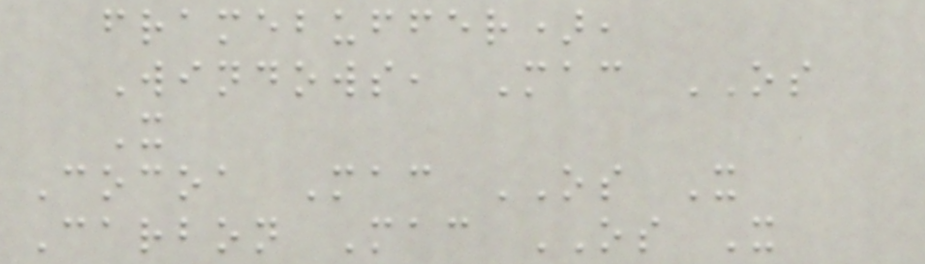framebuffer),
Windows, Mac OS
X
Cocoa Mac OS X
Carbon Mac OS X
